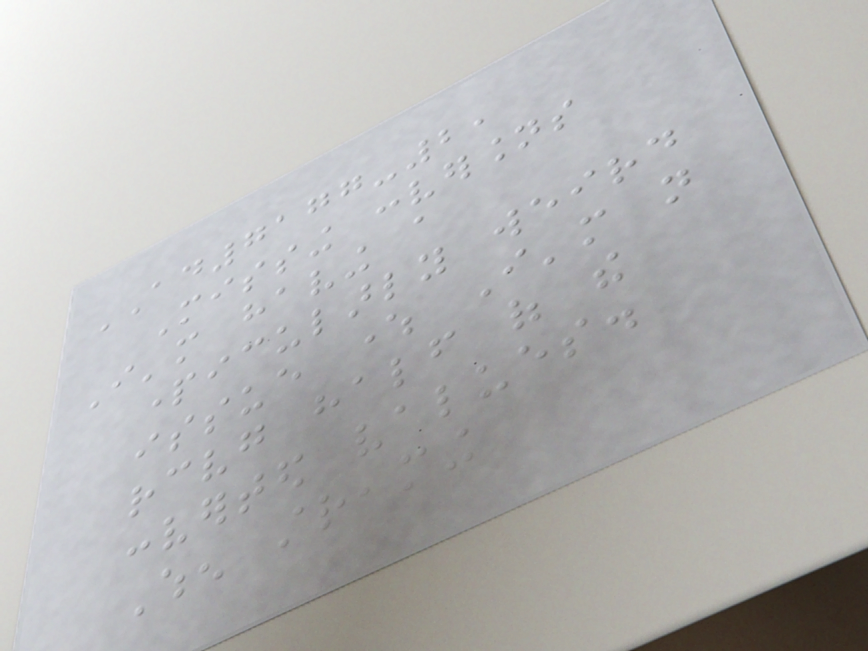AD7177-2,
Missing conversions
I'm having a
particularly weird
issue where I'm not
receiving half of the
converted values.
When streaming
